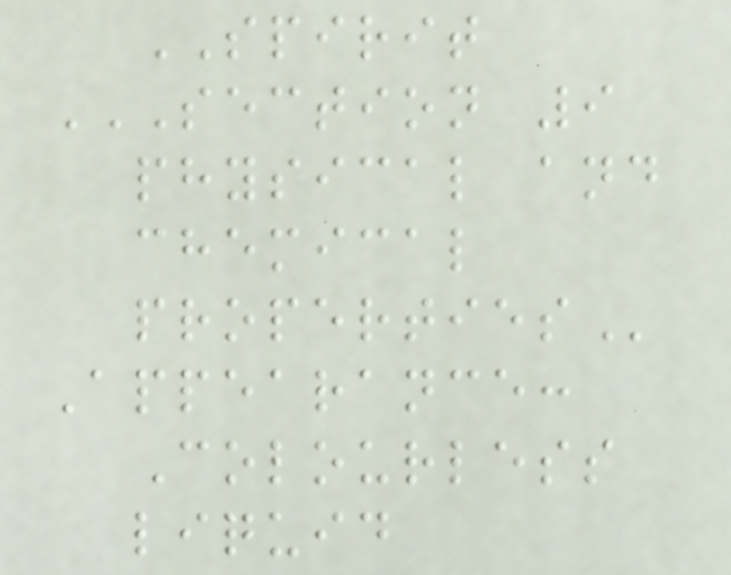SPIRIT
SECTION 9
PHYSICAL AND
CHEMICAL
PROPERTIES
Appearance:
Colourless
liquid
